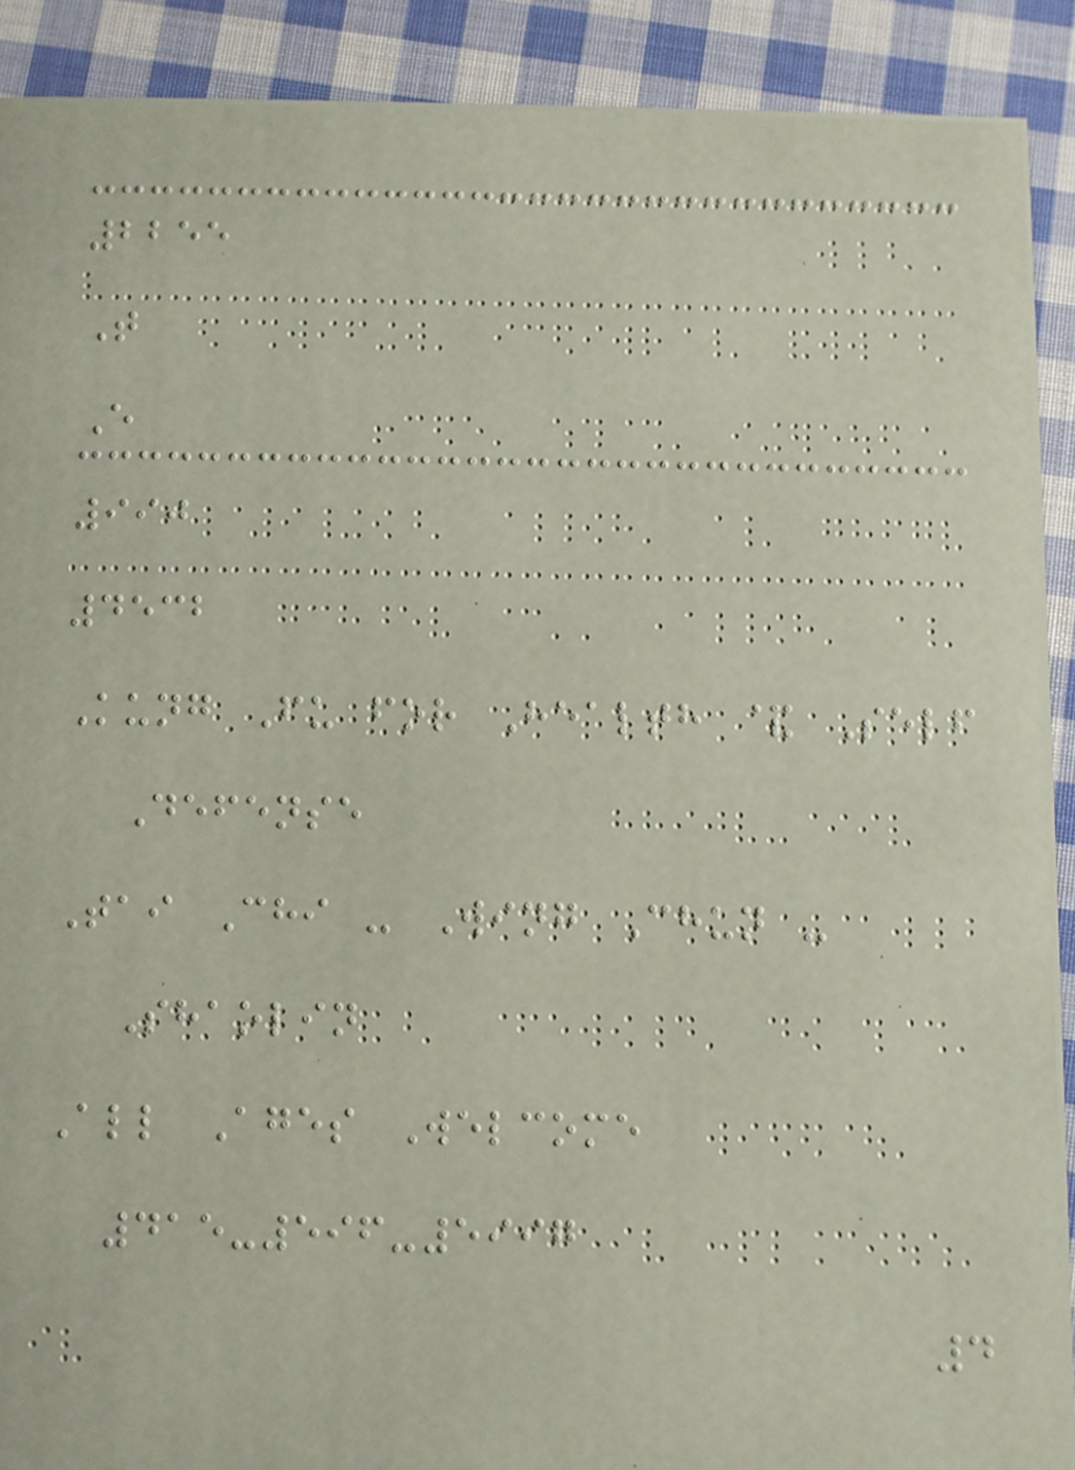2255
T
E
990
4532
Kung Fu for Health & Self
Defense
Tai Chi - Wing Chun -
Shaolin
All Ages Welcome
415-596-5997
4
